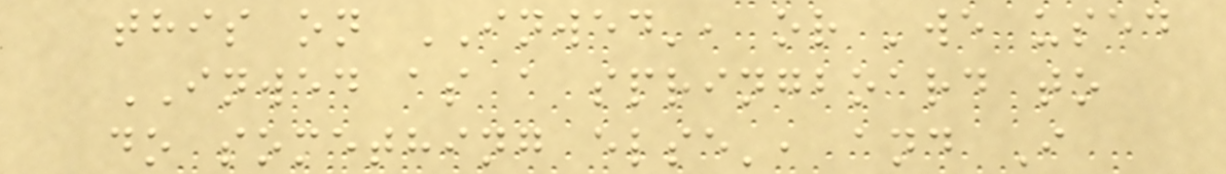this on INWED', or 'we used
INWED as a springboard to
do something else', and I
